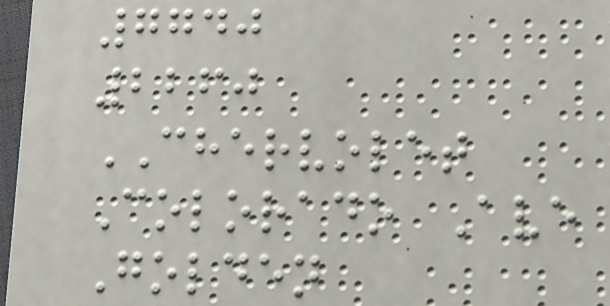7740
2260
CHERVOLET
Colorado Ave
Golden
